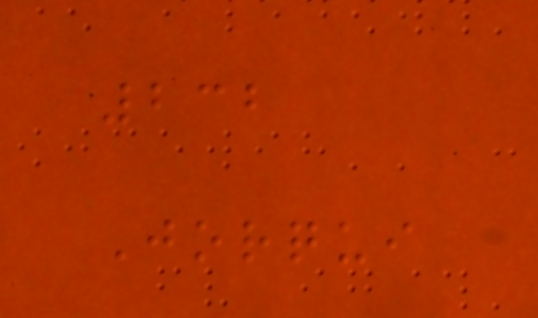232
Jorqui
